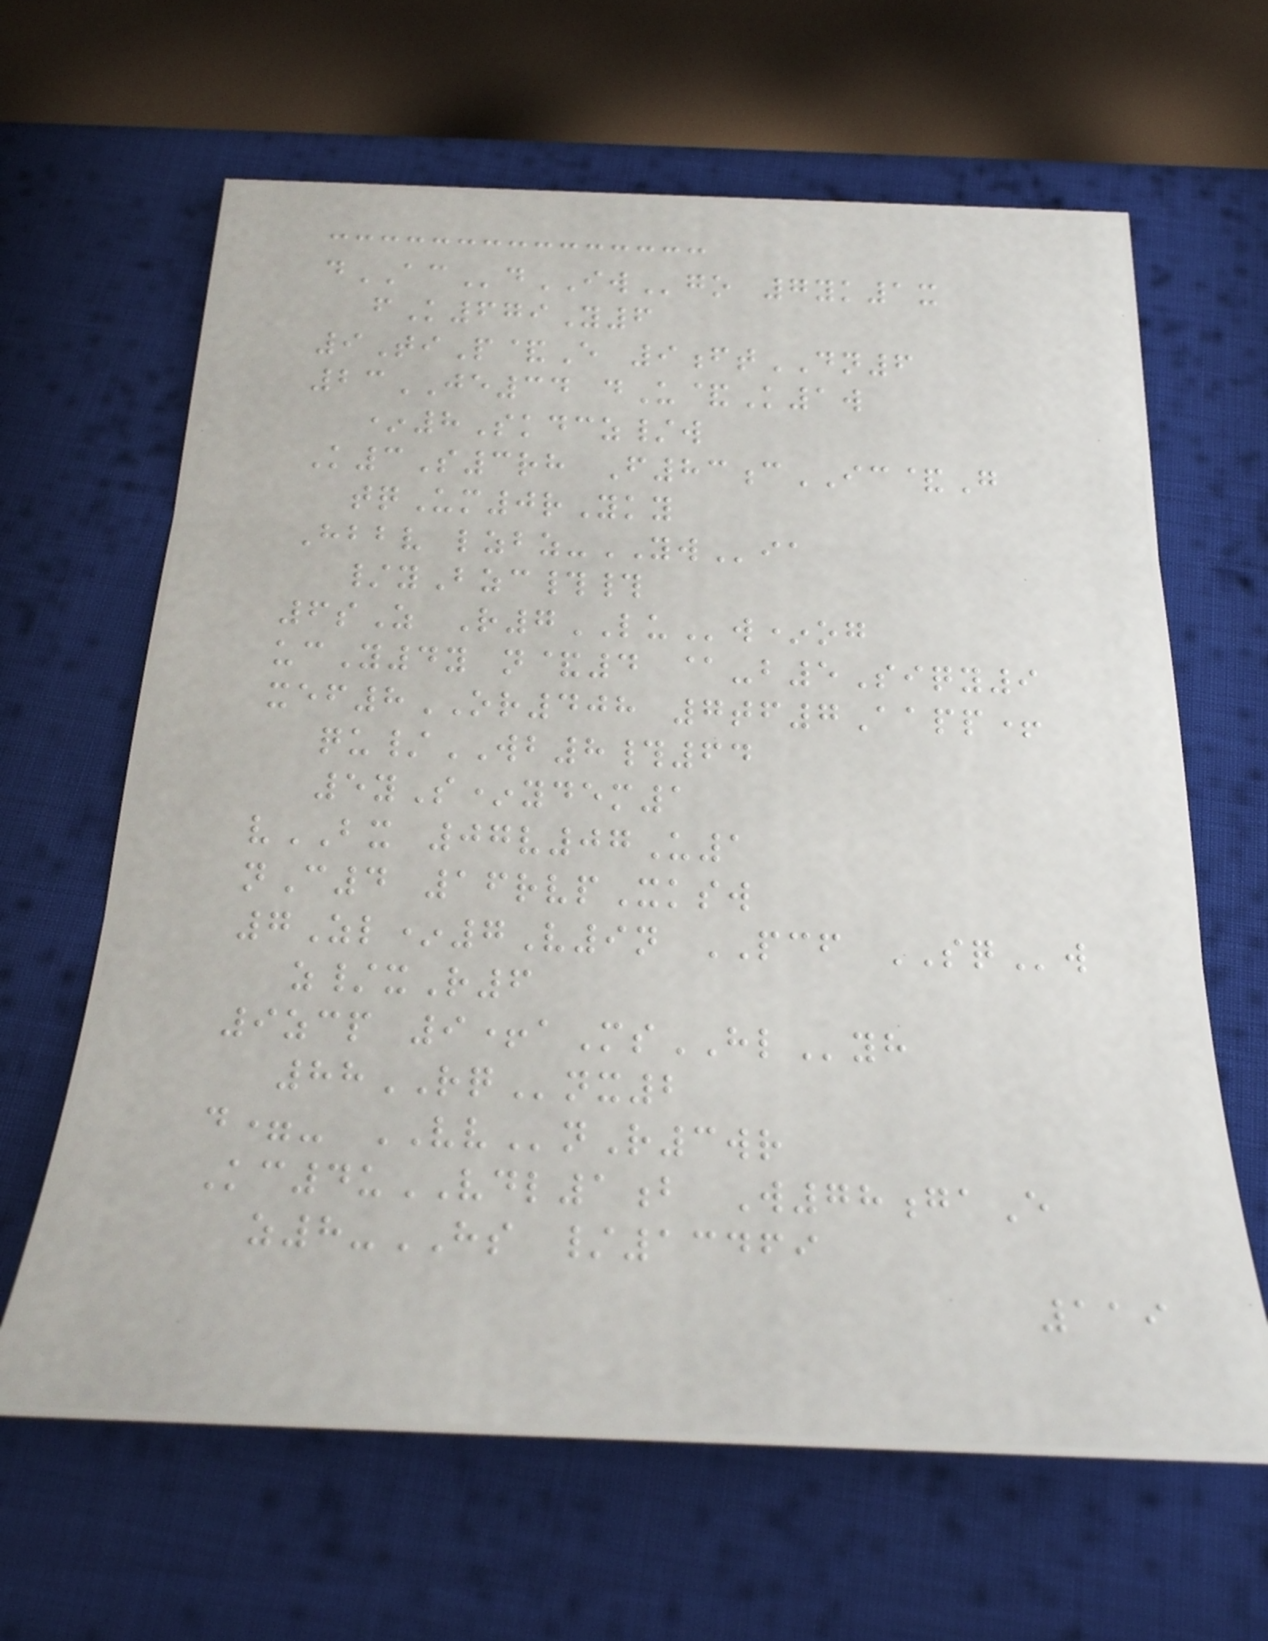dACdIWgo 7yk1x
fK679Y6
9TiP&E 9ftDN6
23JE34 dU&K1w
*8Skdcz/w
K3S3rh F83cIC&G
tqUm0rYky
Hbbv lzbz-YWia
/yBzc##
6sZ R7LUw*og
ucY4y n&4 @-b5Siqy9
xef8OR408 7tf7Aapp+
qu/WB8#64
5yS*ydem1
vBX 07v07U1
nC4 16rvpXksw
7Zl*7V9n PCF SQw
z/xR6
9zcp 9+aMsHLyh
88RQnx2
d=- VVnR3wr
Kc4uVDL1b W78gaE
z8-HS /13469
119
